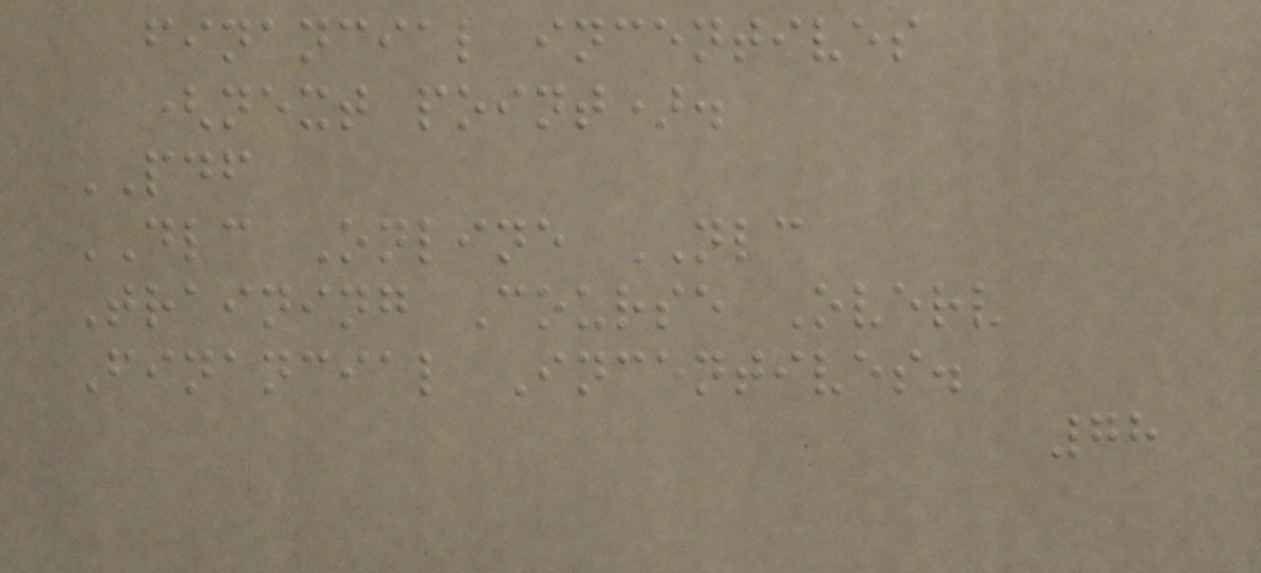financial incentives
(next point).
PDF
DLC Online NLC
Training Course Overv
Financial Incentives.
78
